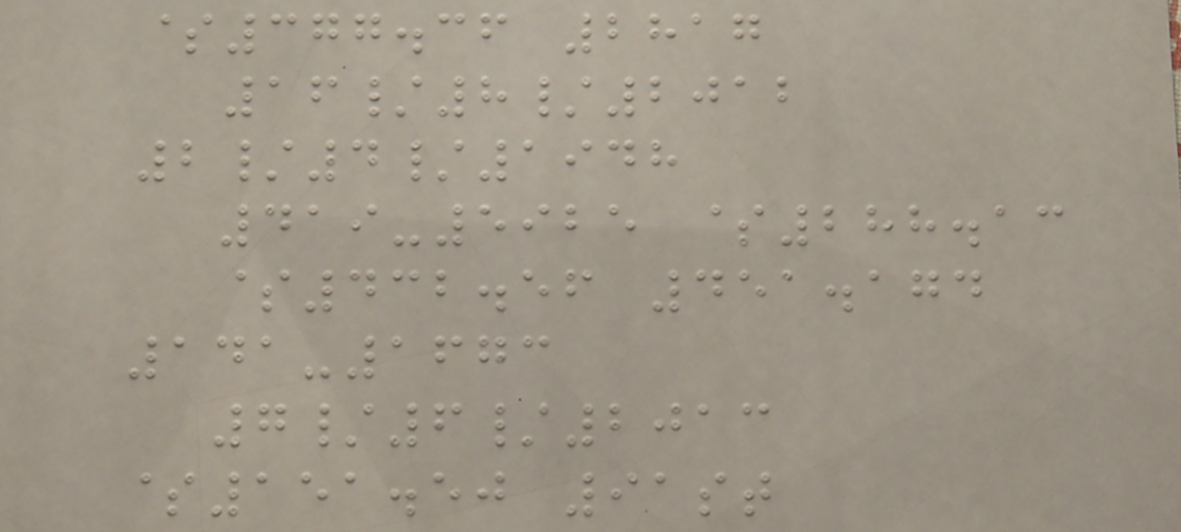$377.36 2817
16/8/2012
2/4/1948
419-5925 $288.13
$432.56 451.174
141-1673
7/6/2013
$151.50 91st
